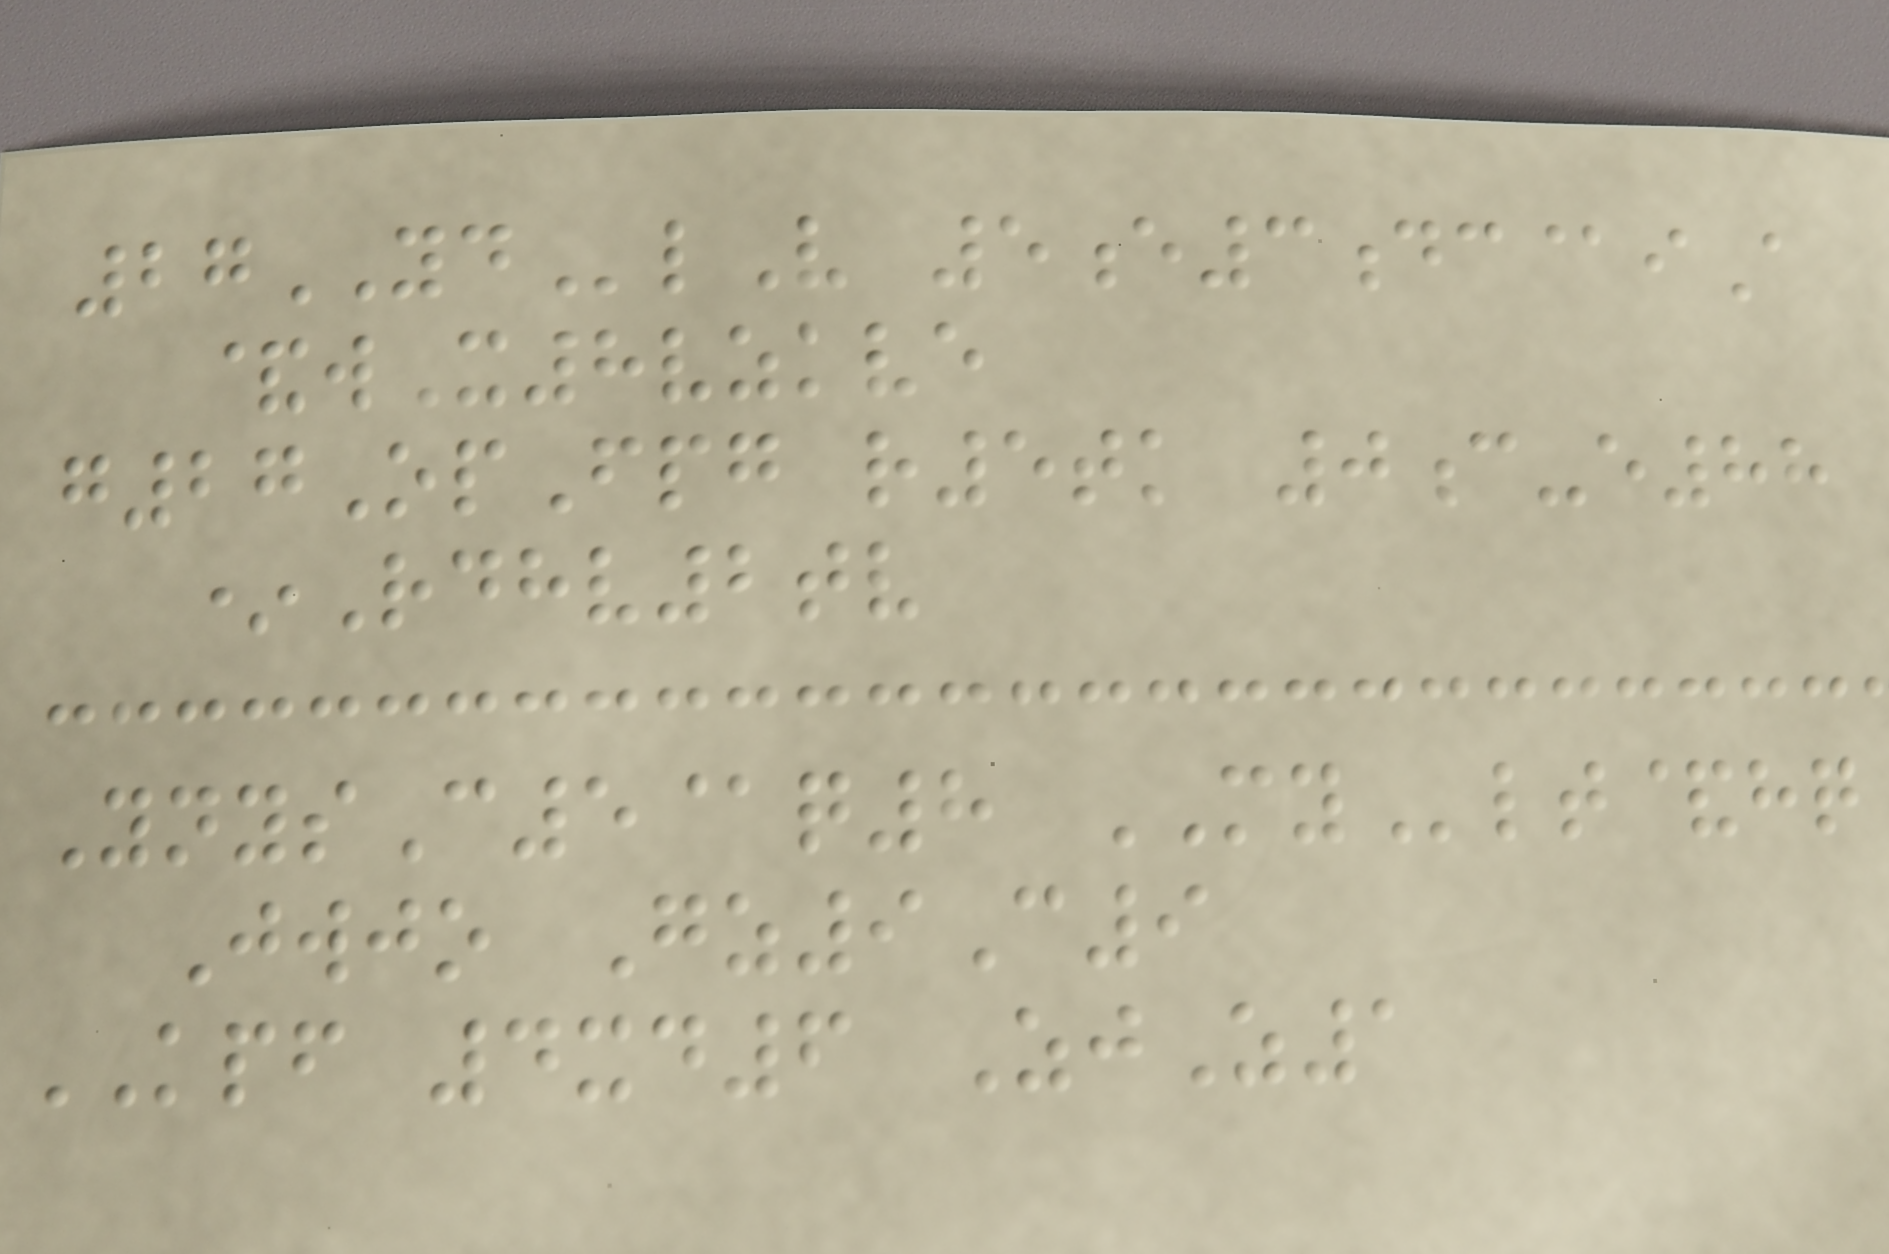27YDlV 5e3dc@iA
&wX8vzkve
g27OpFpg r5tk 0c-e88
*Rdhv2tv
YnysC5@q8 MYlt&hq
Jwjo Gz9C9
KPF 4xd6 ZjZ1
